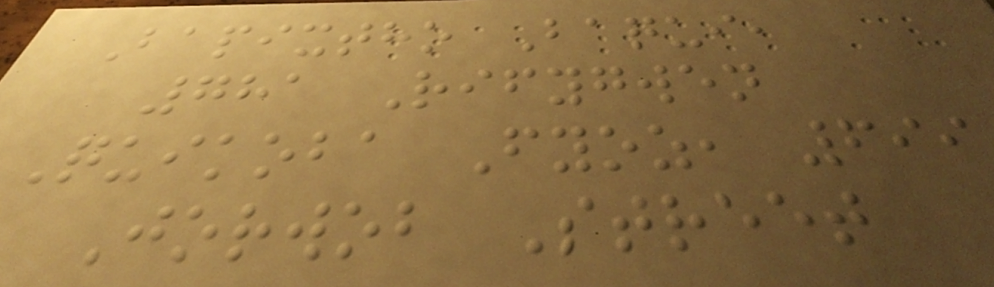Bapixtho Baqui,
781 Rifygwen
Quikoba Fyoz, 699
Jorwob Street
